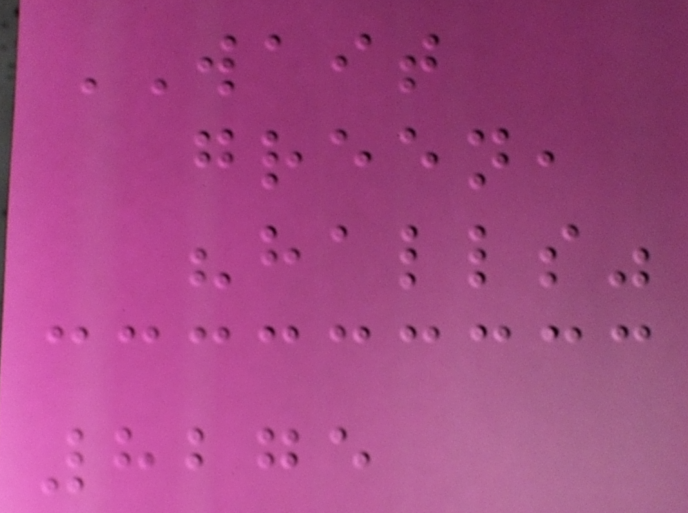WAIT
green,
"halls"
8275
